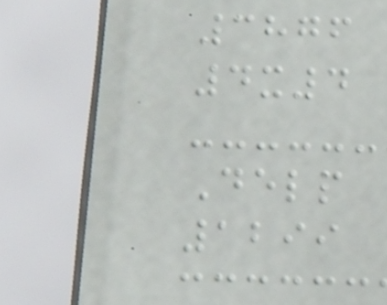3876
4x4
Delp
1299
